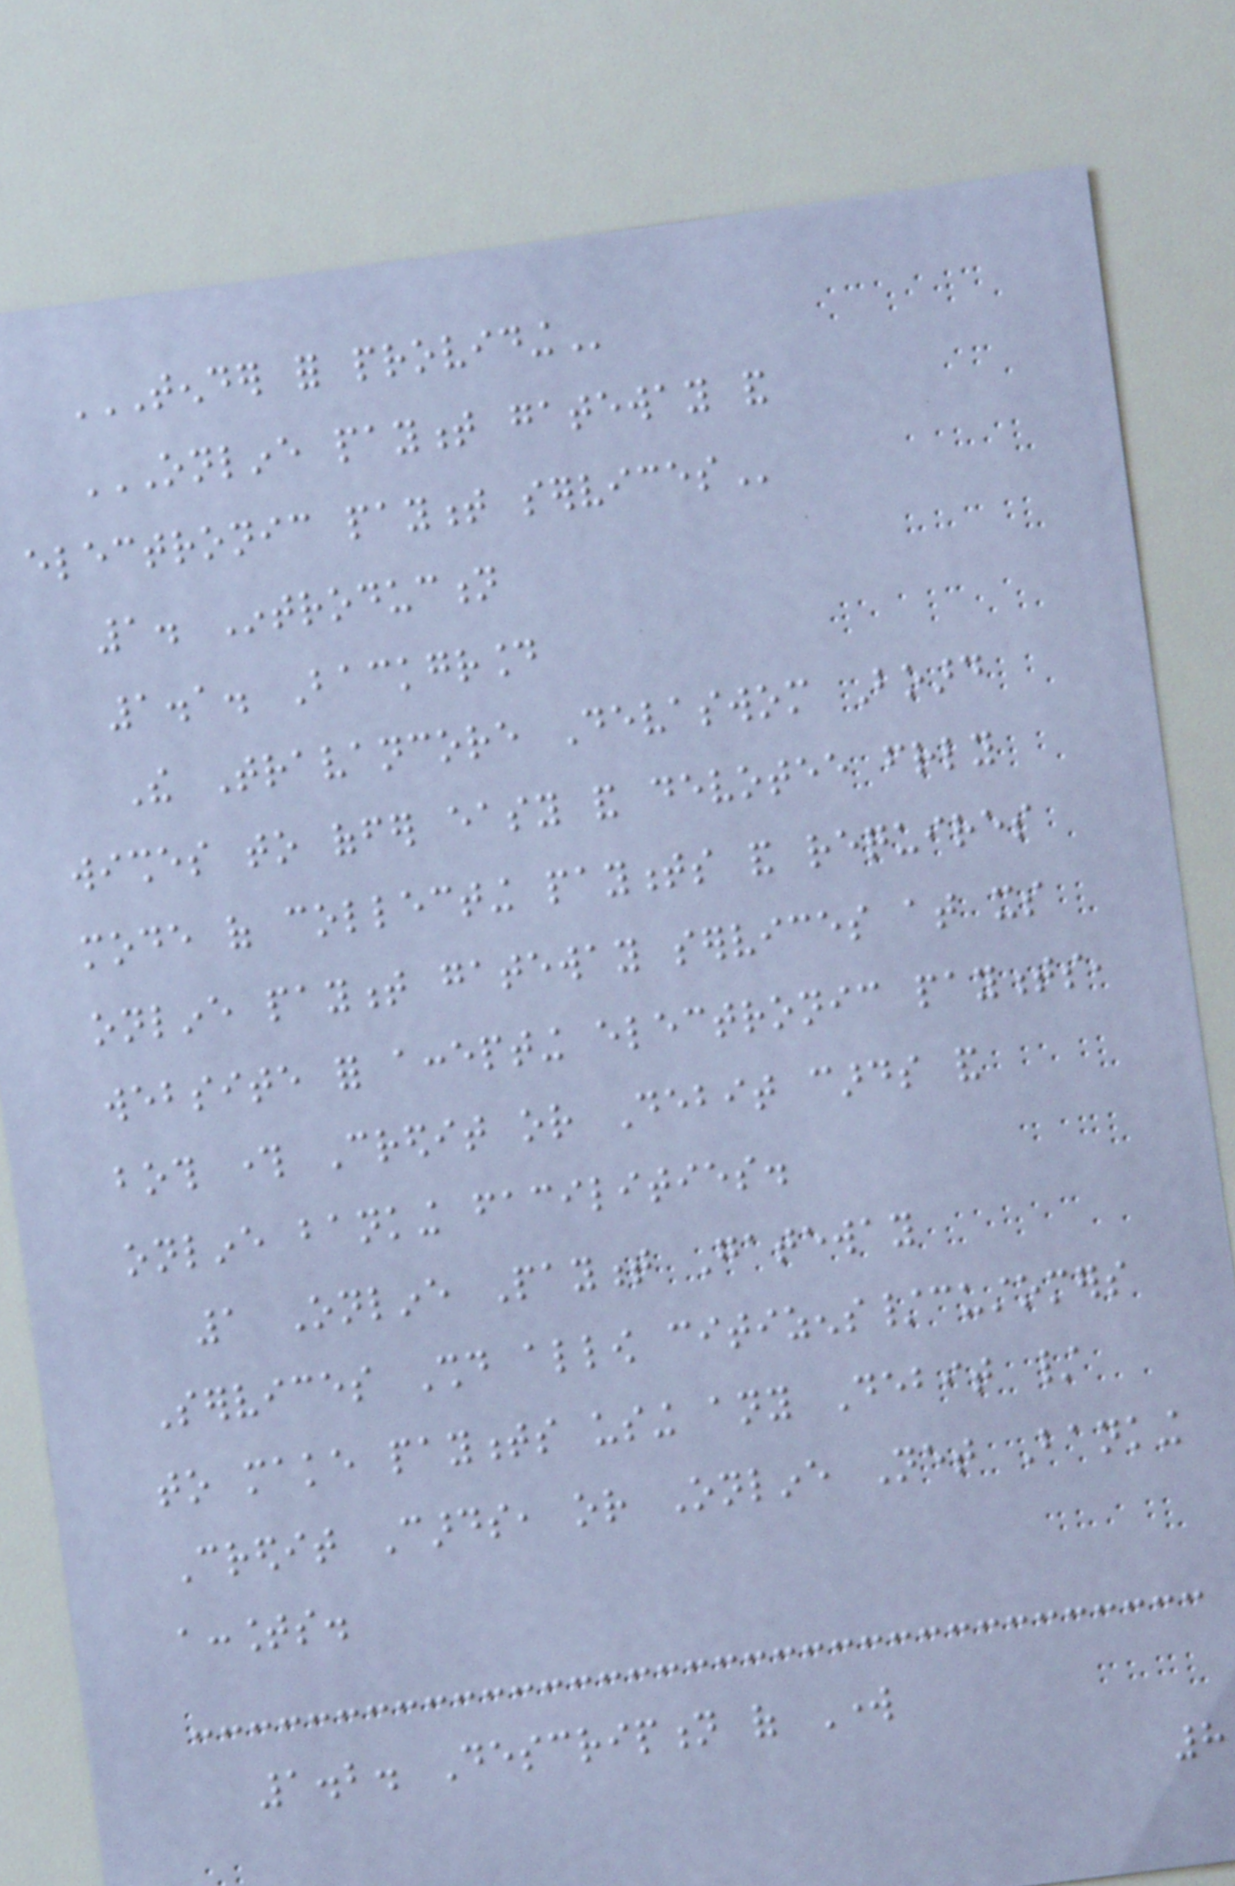TENDER FOR PROVIDING
ONLINE PAYMENT GATEWAY AND
ELECTRONIC PAYMENT SERVICES
1. Introduction
1.1. Background
The Travancore Devaswom Board
wishes to offer easy and devotee friendly
mode of collecting payments and requires
online payment gateway services at its
website for accepting electronic payments,
both through Credit or Debit cards and
online banking facilities.
1 Online Payment Gateway
Services Should allow citizens/customers
to make payments using any Debit /
Credit Cards, or Online Net Banking
accounts.
1.2. Description of Work
8
